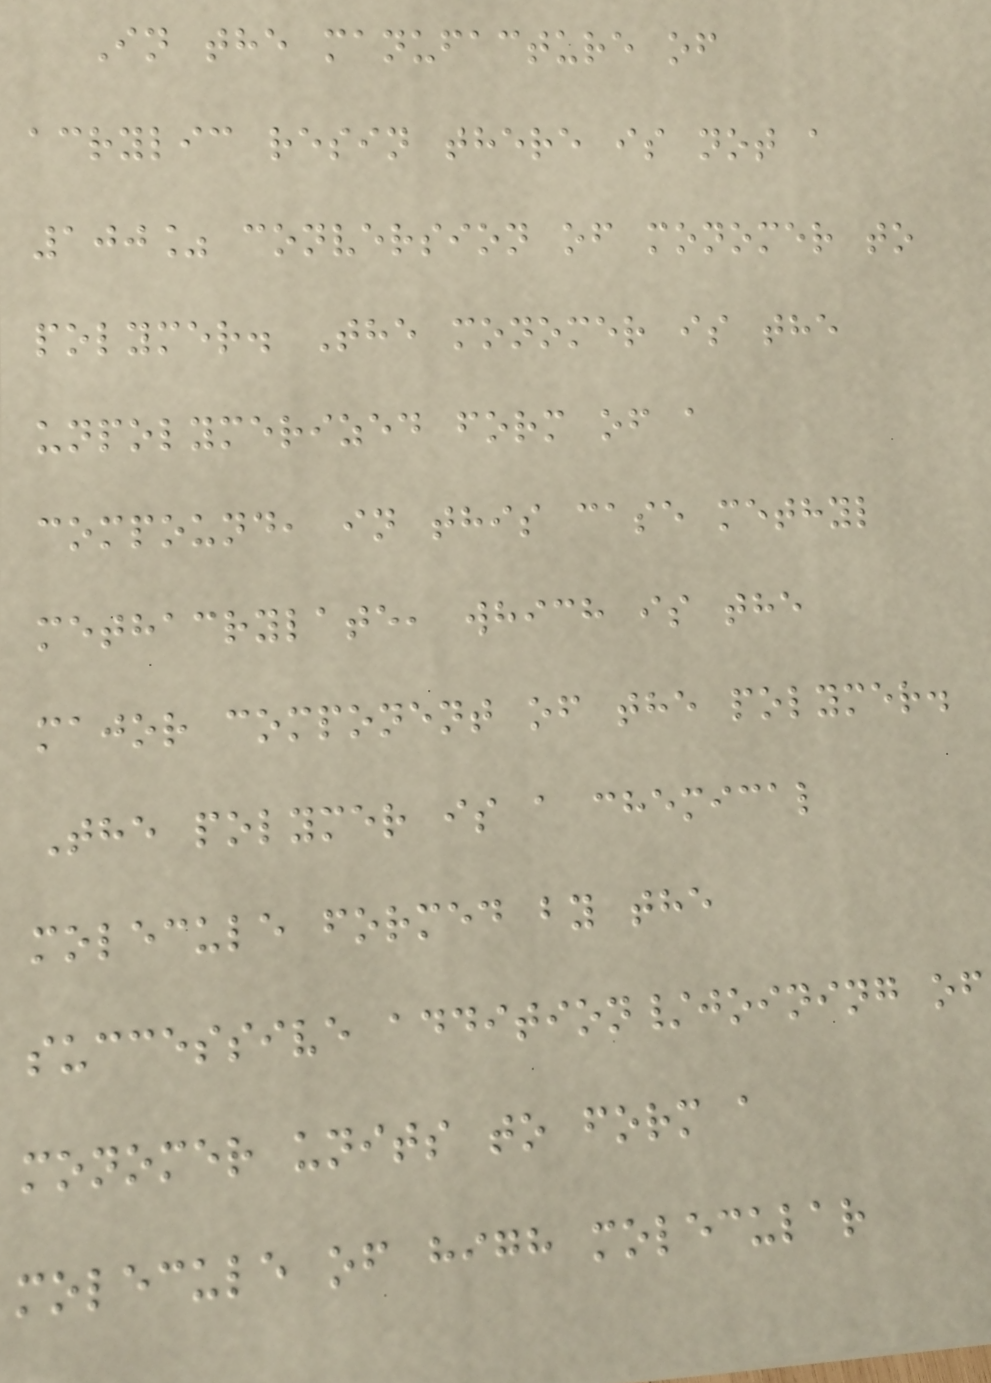In the manufacture of
acrylic resin there is not a
100% conversion of monomer to
polymer. The monomer is the
unpolymerized form of a
compound, in this case methyl
methacrylate, which is the
major component of the polymer.
The polymer is a chemical
molecule formed by the
successive addition/joining of
monomer units to form a
molecule of high molecular
